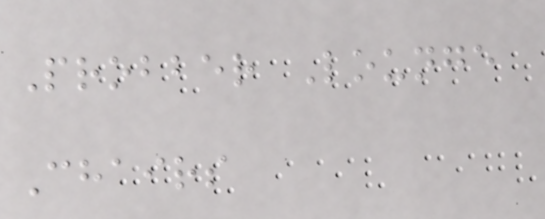Probber Lounge
Chairs
